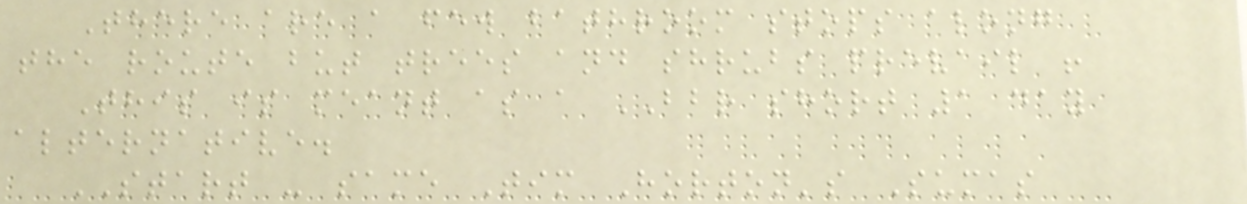There are a few bathroom stops along
the route but trees and shrubs prevail !
This is meant as a BBR short 1 day
alternative.
START - same Tim Horton's Sumas
